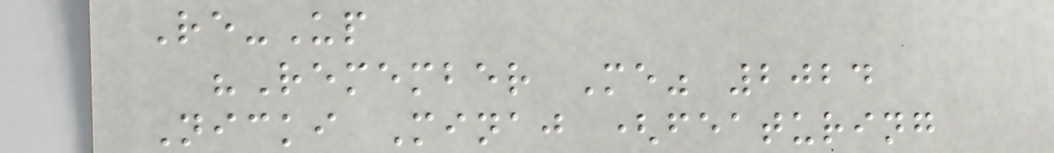Re-Up
"Remember Me" 2024
Nicki Minaj (featuring
